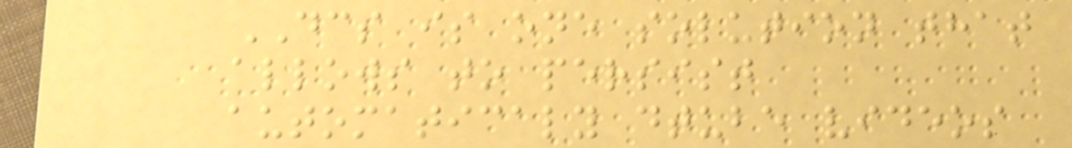DCS is one solution that
allows to persist
automaticaly dtube videos
